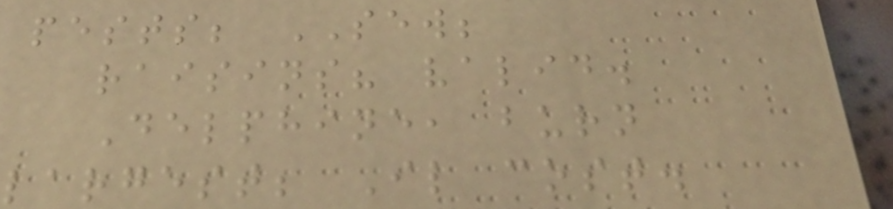pests; SEW;
raisins? valid.
Delphine, burn
largest; Il cost.
